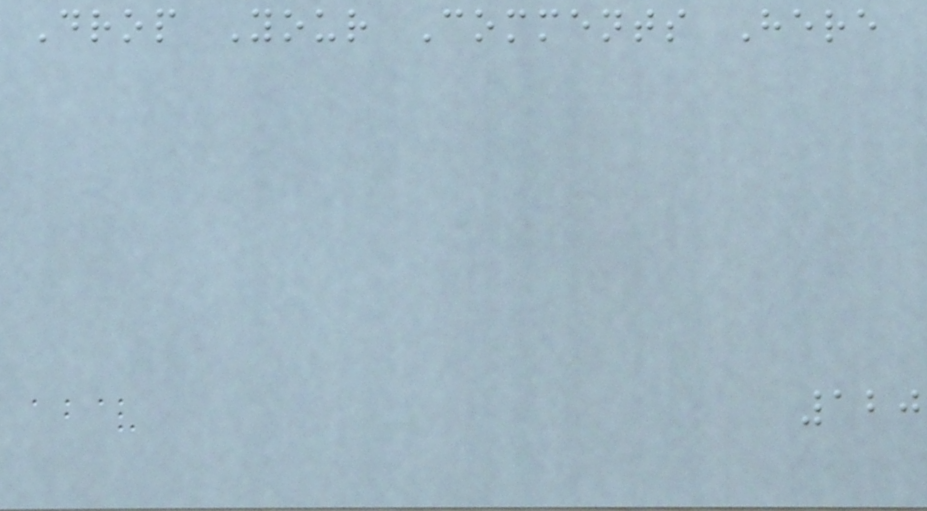Drop Your Comments Here
120
